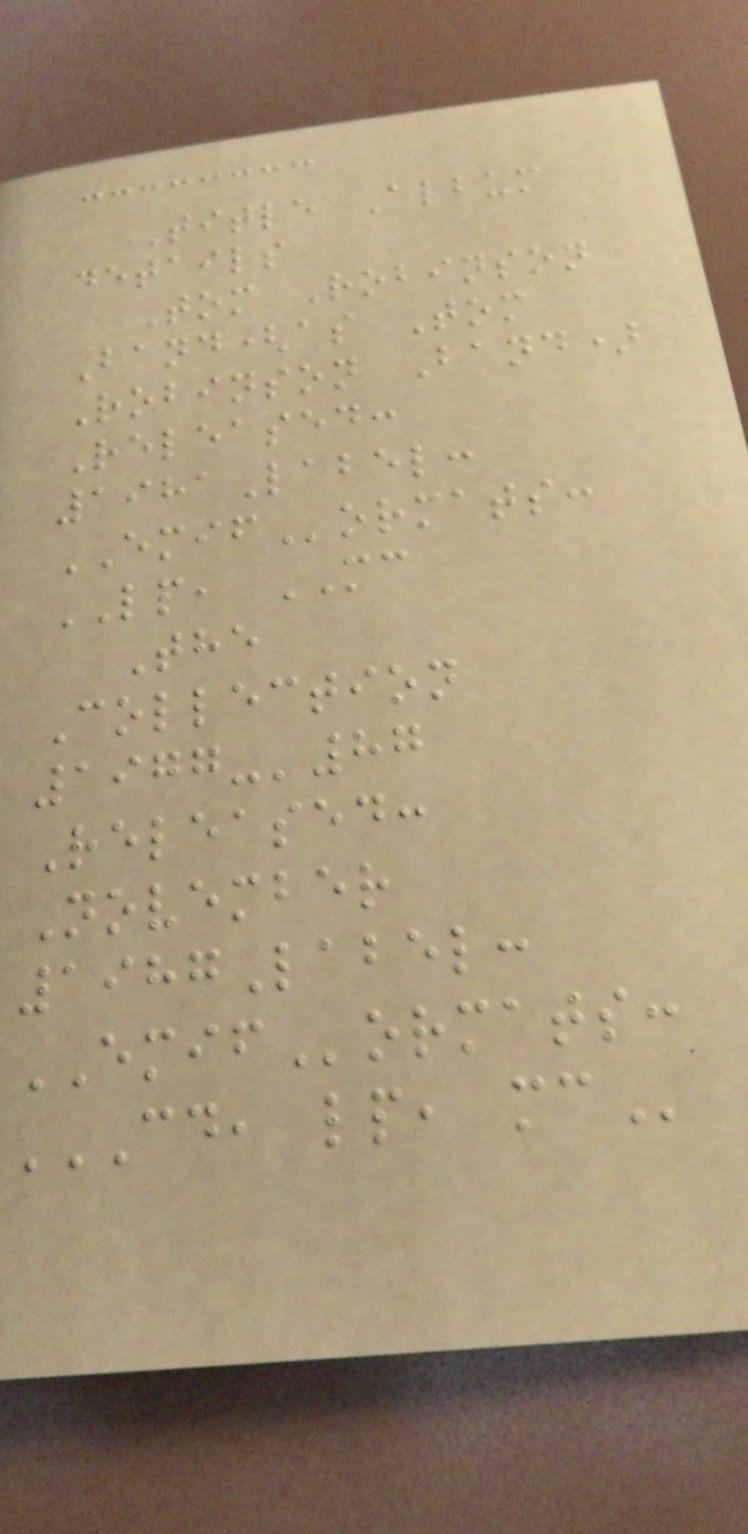Title Album
details
Tom Robinson
Band(as Tom
Robinson Band)
Released:
1981Label:
EMIFormats:
LP, MC
The
Collection
1977-'87
Released:
November
1987Label:
EMIFormats:
CD, LP, MC
